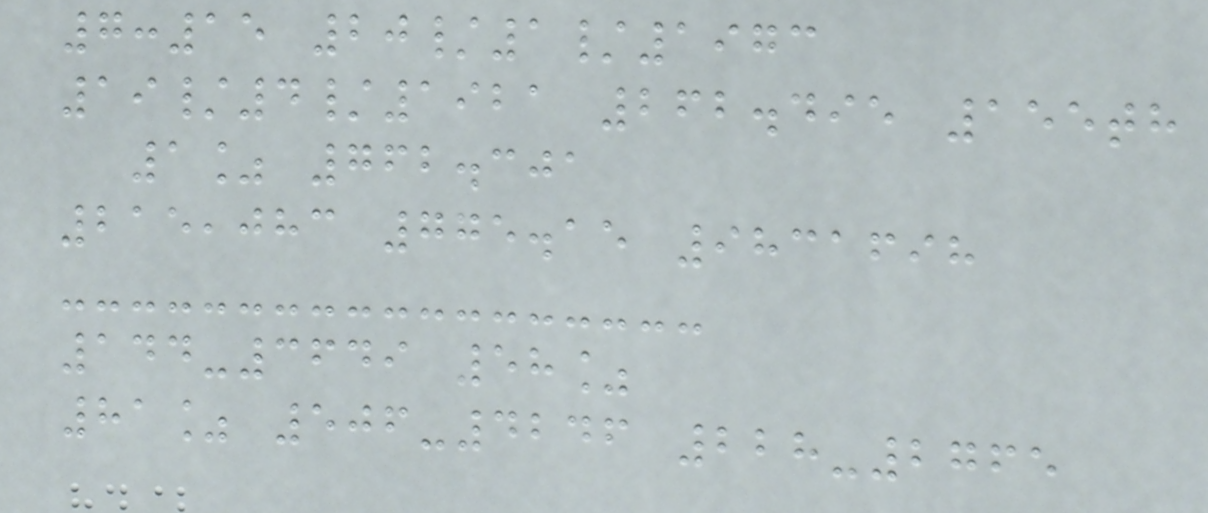7:15 20/1/1973
19/4/1921 262.495 155th
1% 762.301
215,083 775.15 9831698
144-3649 58%
81% 506-4246 228-2765
